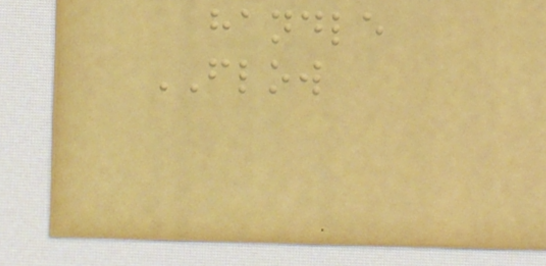handle
FLOW
